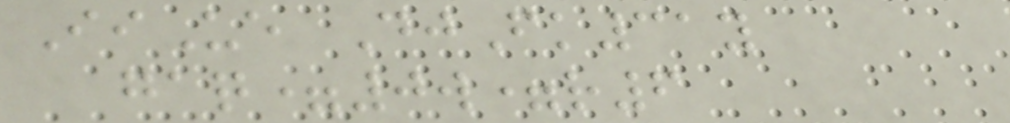IiUe DjFk31y
gaq=0w=r6
